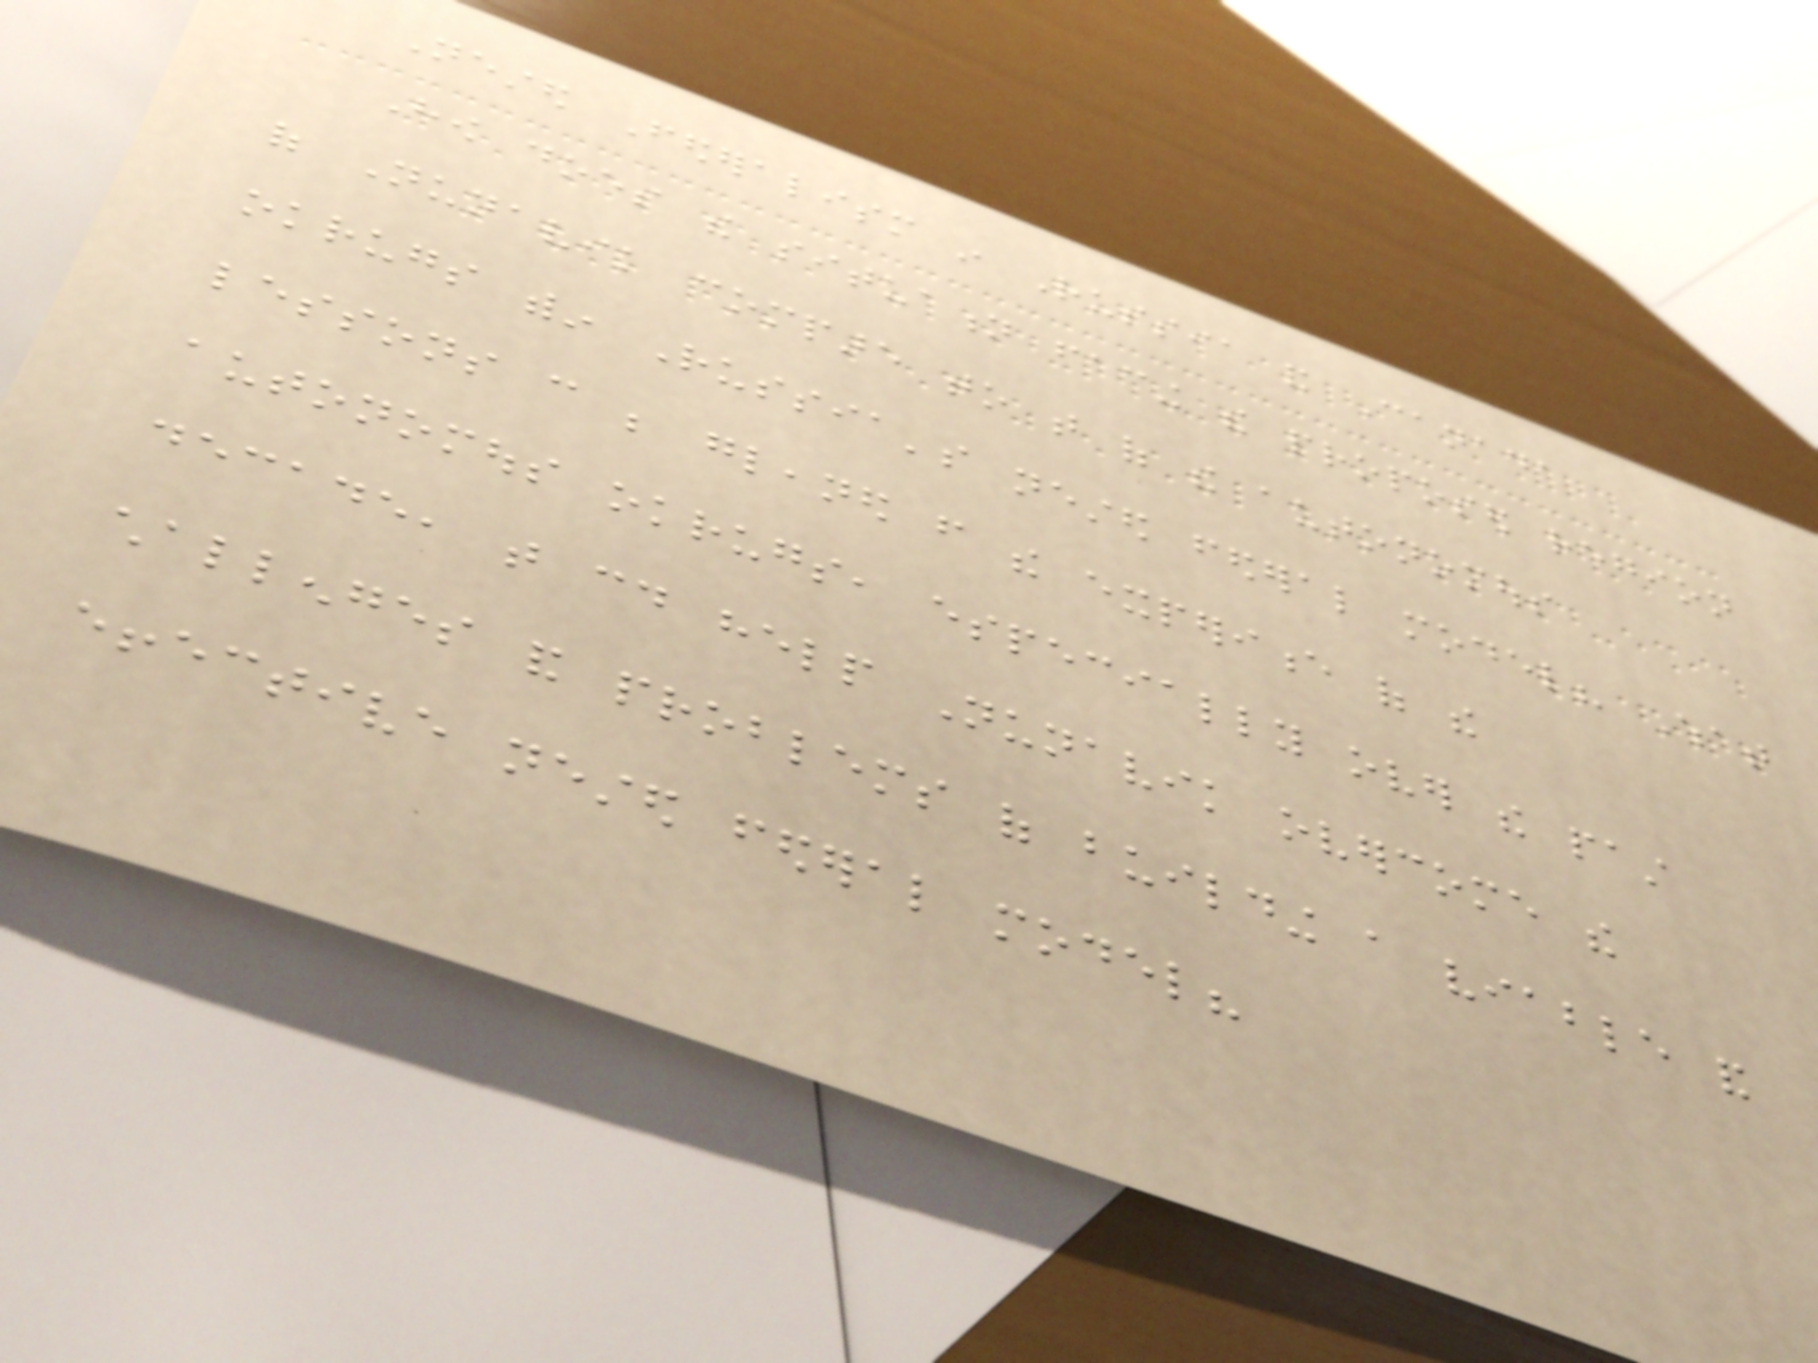Nested Federalism in Russia and Canada
How does the situation facing the proposed region
of Nunavik compare to that of the autonomous
okrugs within Russia's nested federal model? What
lessons can be gleaned from the experience of the
autonomous okrugs, especially over the past
decade, that could help Nunavik overcome the
challenges and problems of building a viable and
effective nested federal model?
